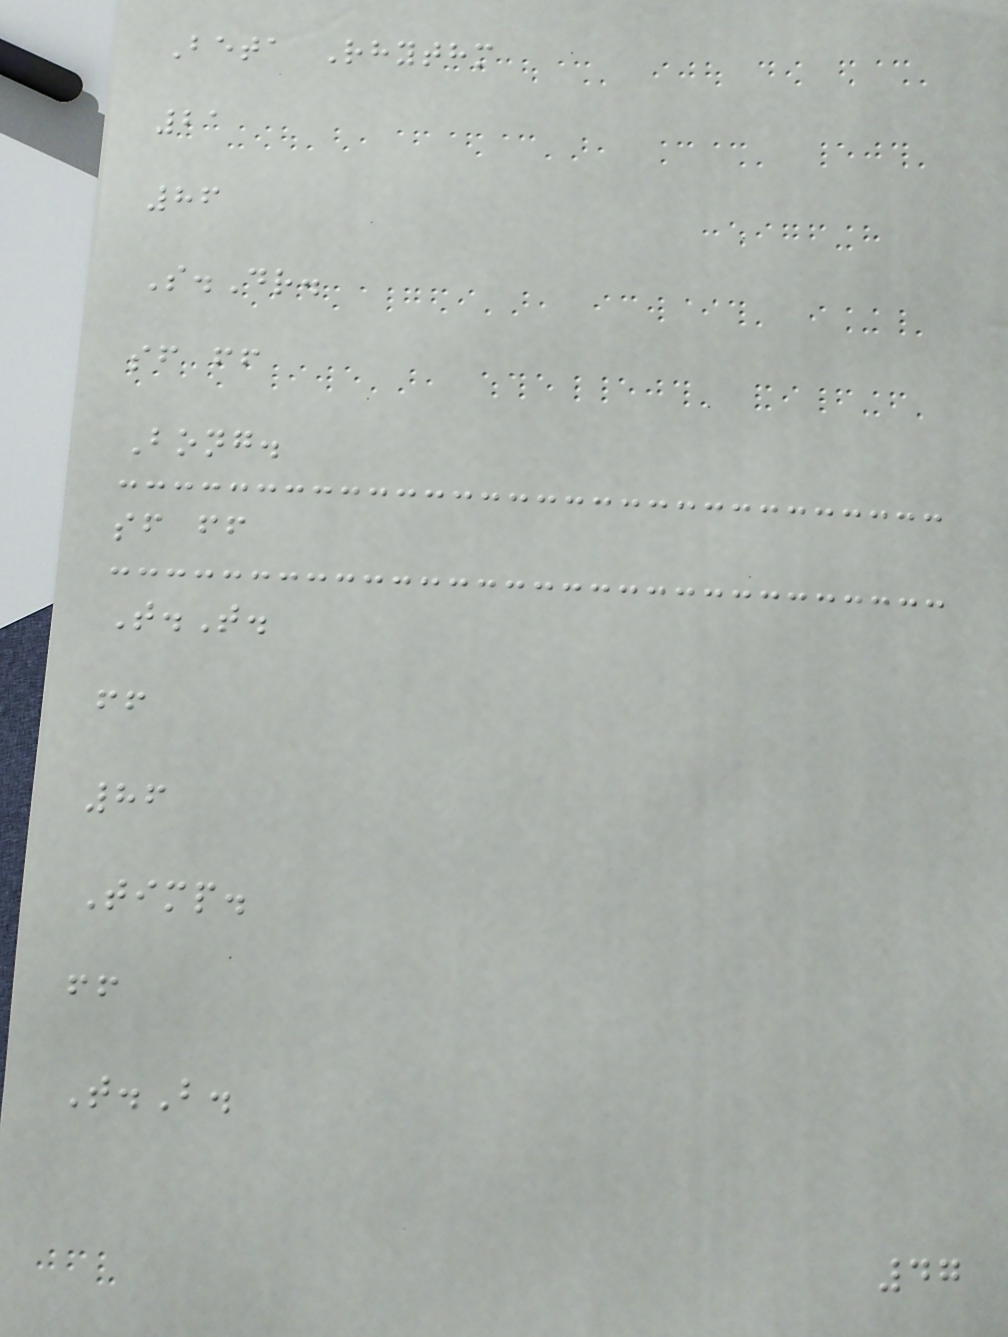Beta Rhythm
21
86
S.Dr.
sf ff
Bong.
sf ff
T.T.
ff
86
Timp.
ff
T.B.
47
